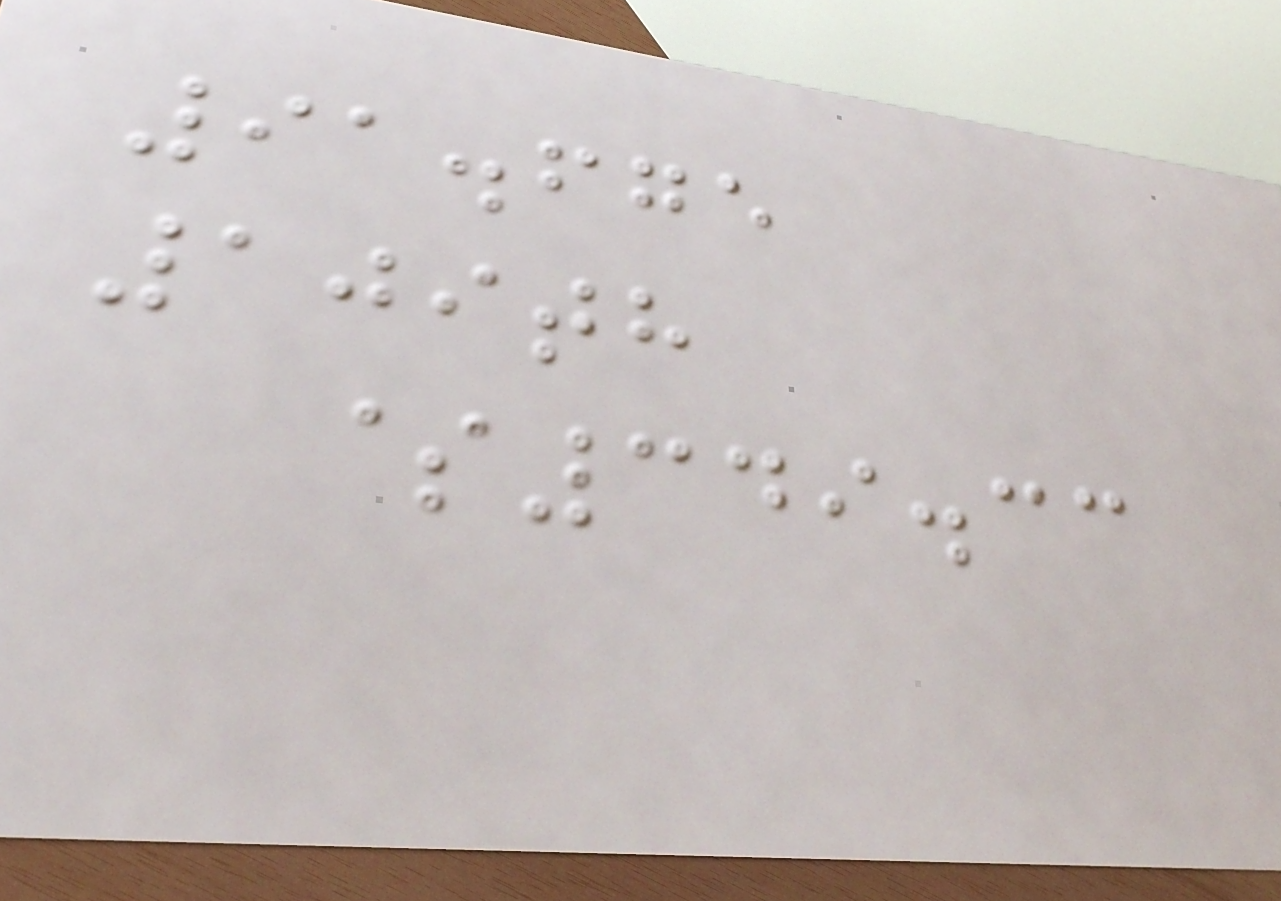91.675
109th
$349.33
